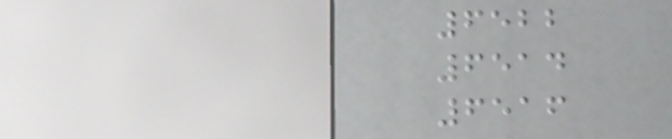6522
6514
6516
